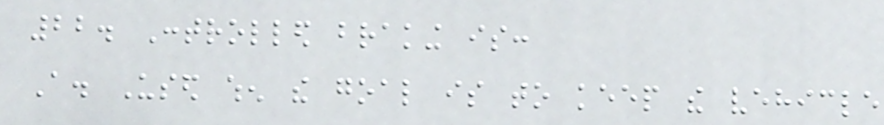22. Controlled braking is:
A. Used when the goal is to keep the vehicle
